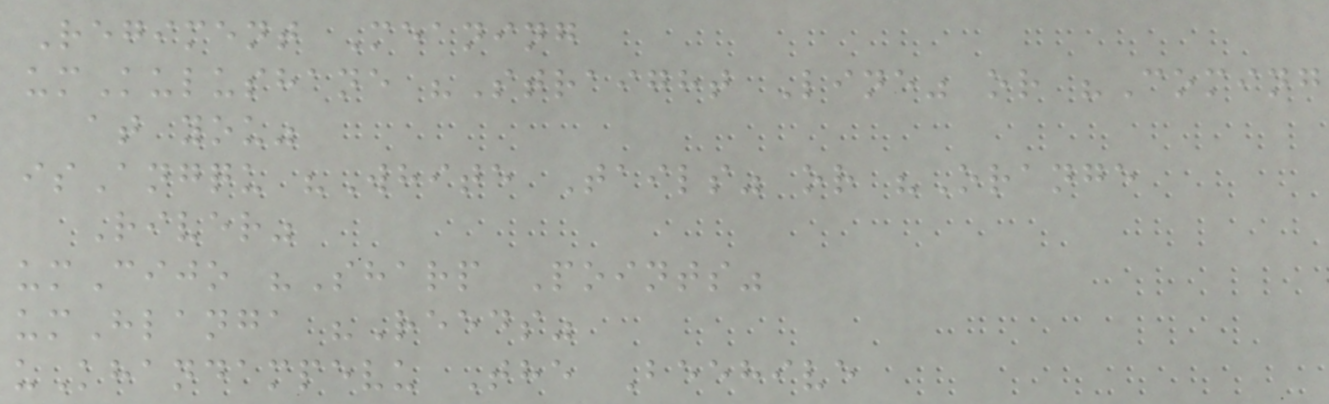Regiment Meaning
umKulushane "Straight Line" or "Coming
at you"
isAngqu "White Tails" or "Orange
River"
umCijo "Sharp Points"
umHlanga "Reeds"
uKhandampevu The Beehive
